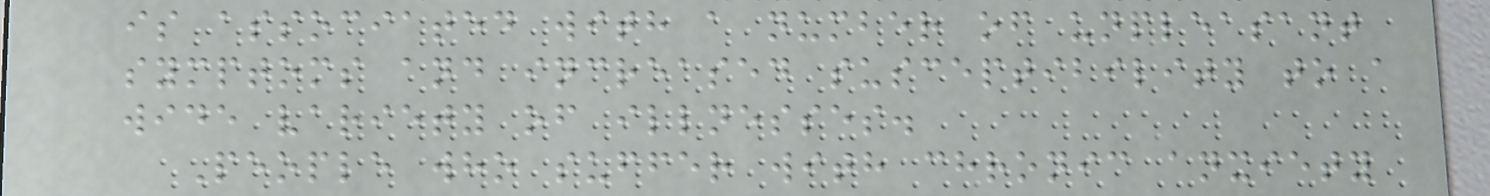is associated with a number of unpleasant
symptoms and increased susceptibility to a
wide variety of illnesses.
People who suffer with chronic anxiety
